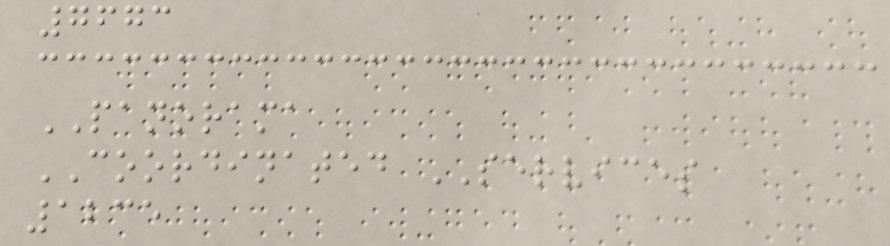7673
PANORAMA
COORDINATED SERVICES
1235
